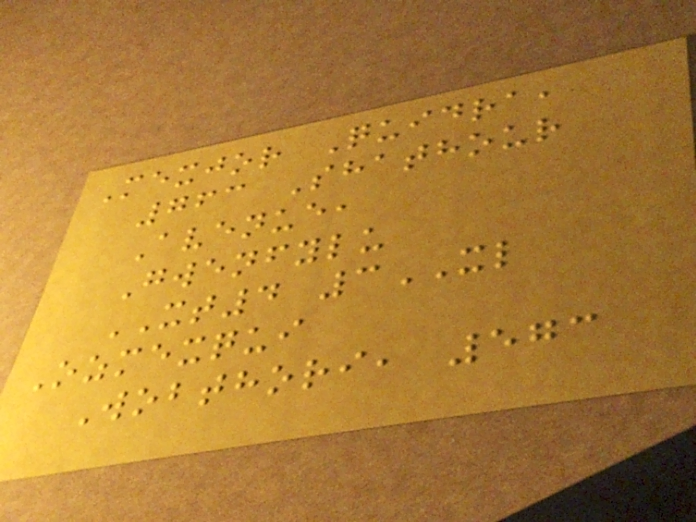Mexjor Quidra,
763 Shathour
Avenue,
Gwenfylu
XT4 3XL
Ozmexqui
Wobthori, 573
